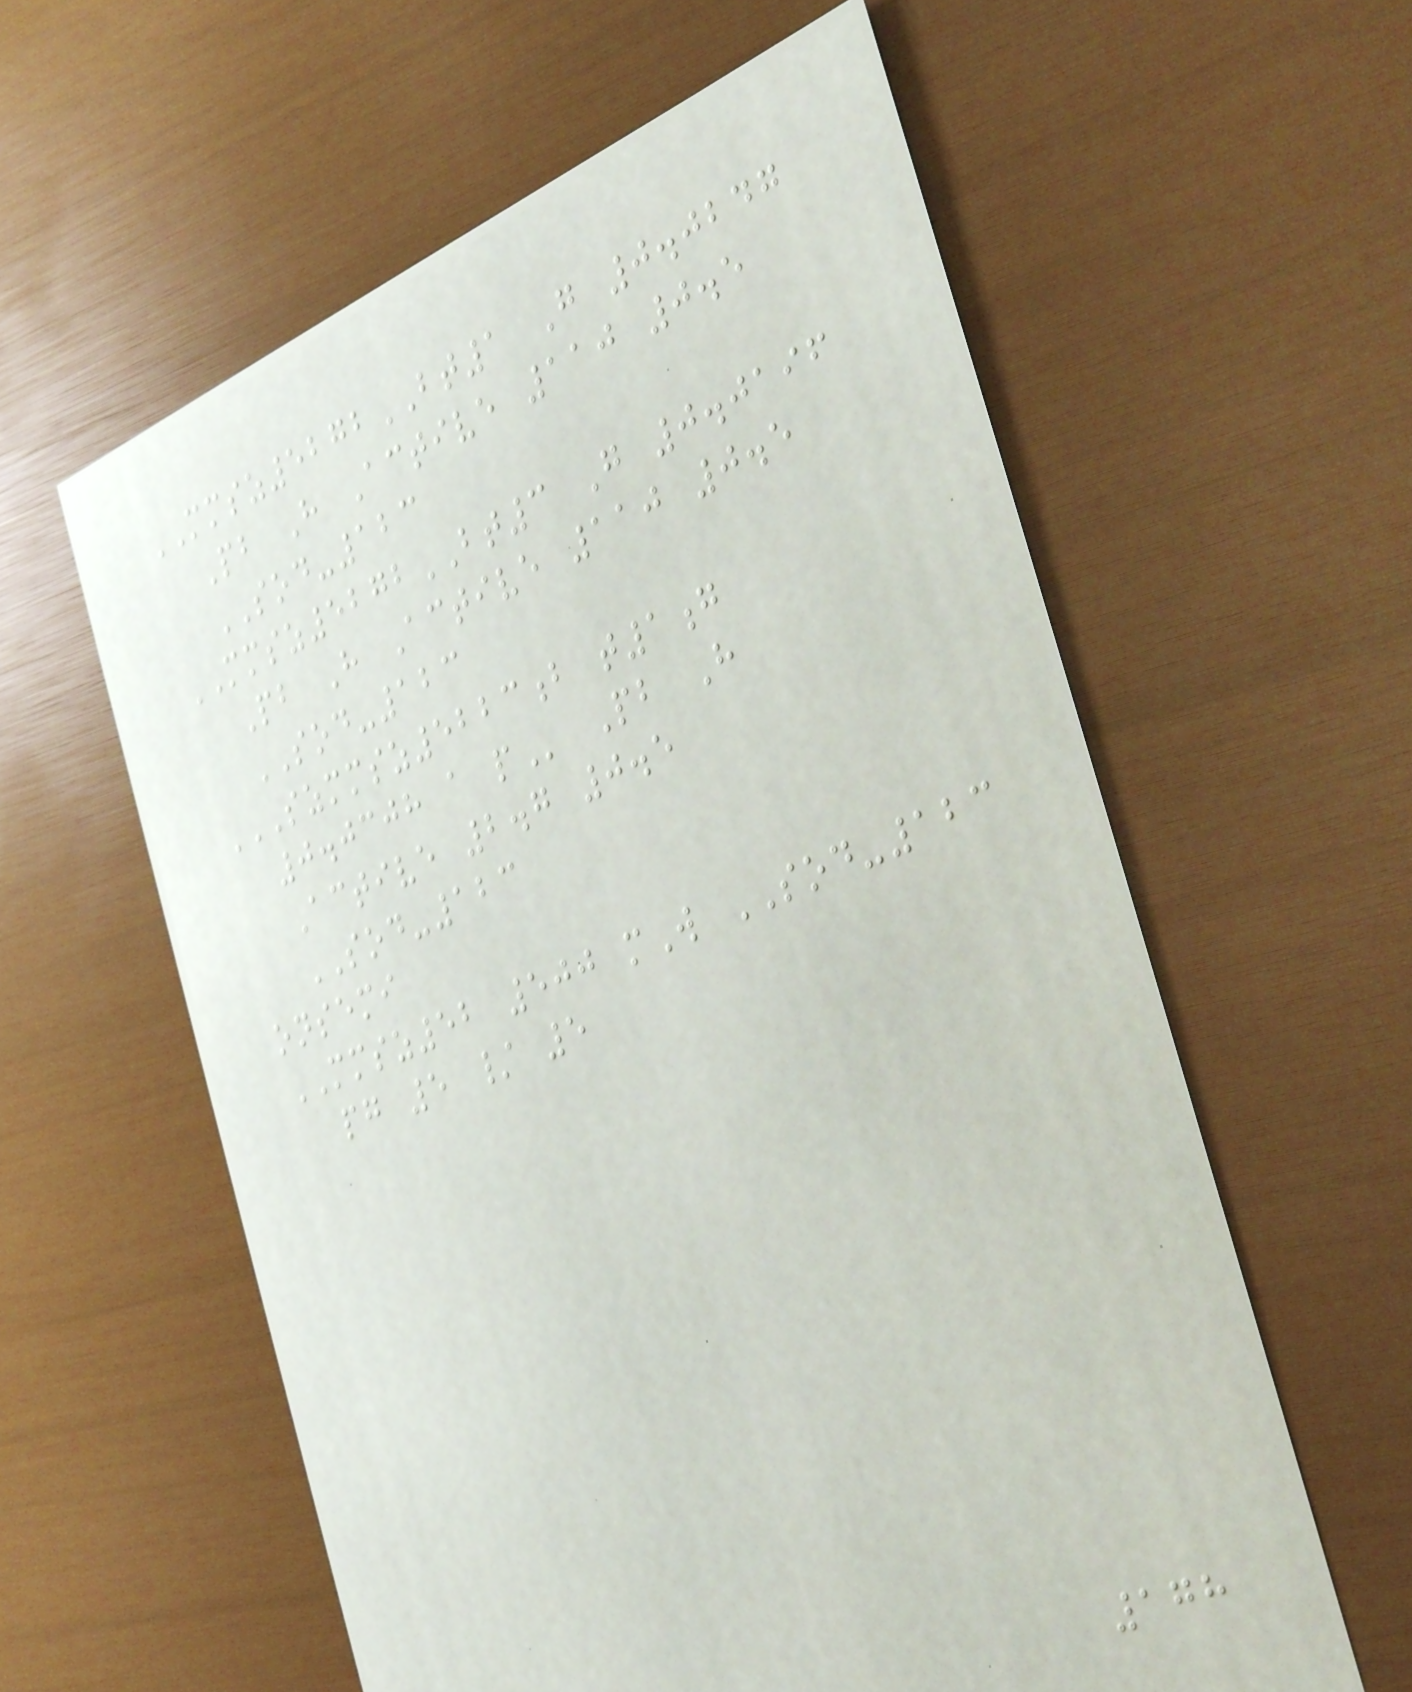MMSZ5272BT1 G 0.0247
Pb H Active 110 0.5
SOD-123
MMSZ5272BT3 G 0.0196
Pb H Active 110 0.5
SOD-123
SZMMSZ5223B T1G
0.0308 A P Pb H
Active 2.7 0.5
SOD-123
onsemi
MMSZ52 500 mW SOD-123
pg 5 / 5
178
